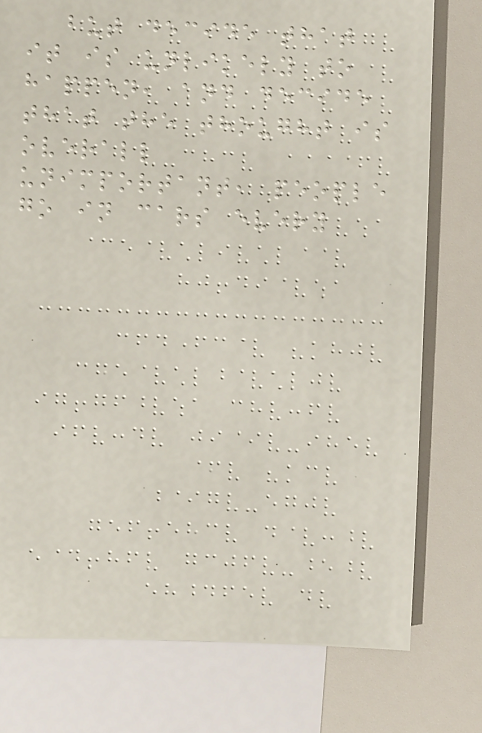but decide that
it is unlikely to
happen, and decide
that the thought is
overall
unimportant, people
go in cars every
